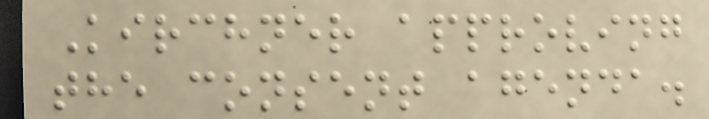Kirchner approving
the consent agenda.
